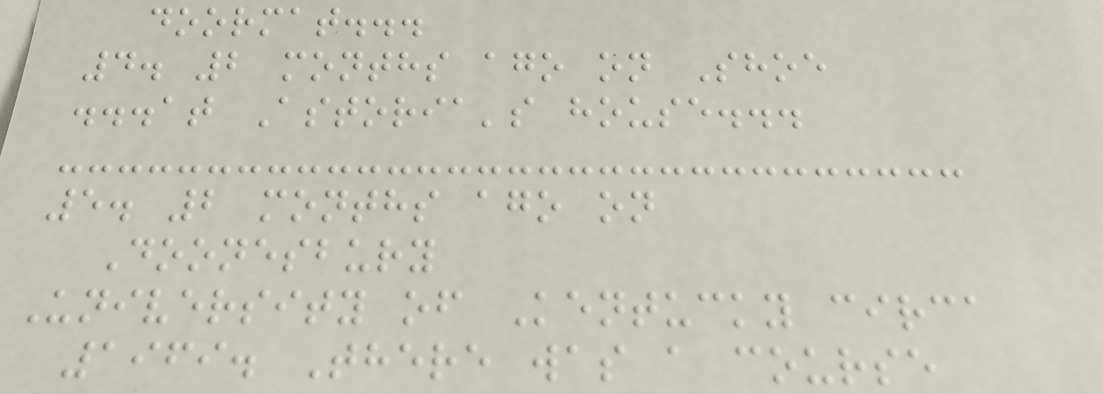doormat...
4. 2 months ago on Shoe
...at Astoria's house...
5. 2 months ago on
Doonesbury
University of Kentucky circa
1969. There was a course
